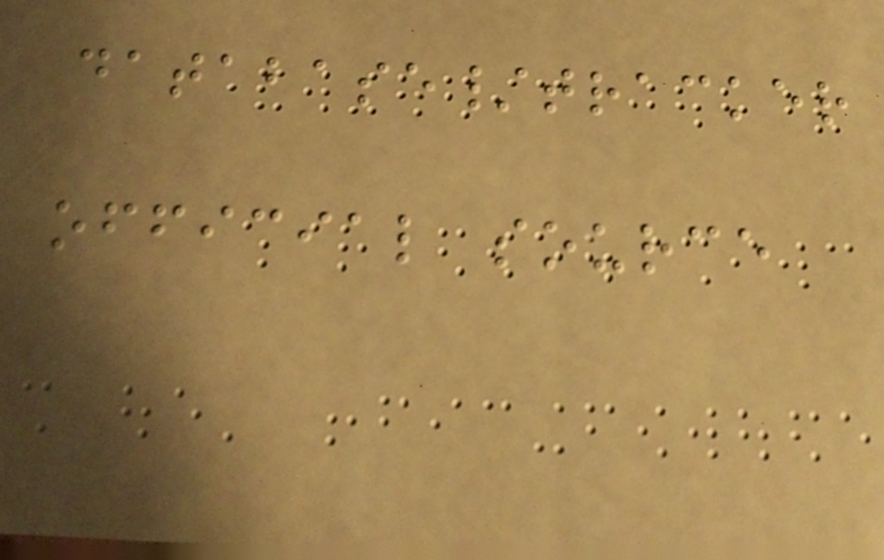database/tracker
official source
